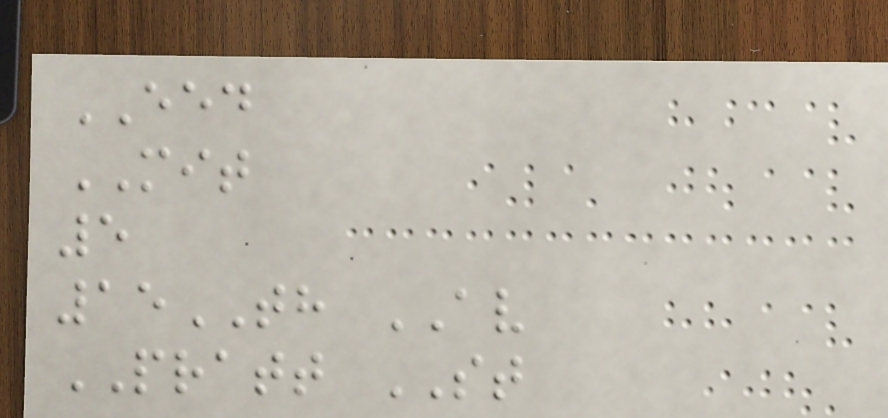EED
MIT
5
15TH AV
PRATT ST
